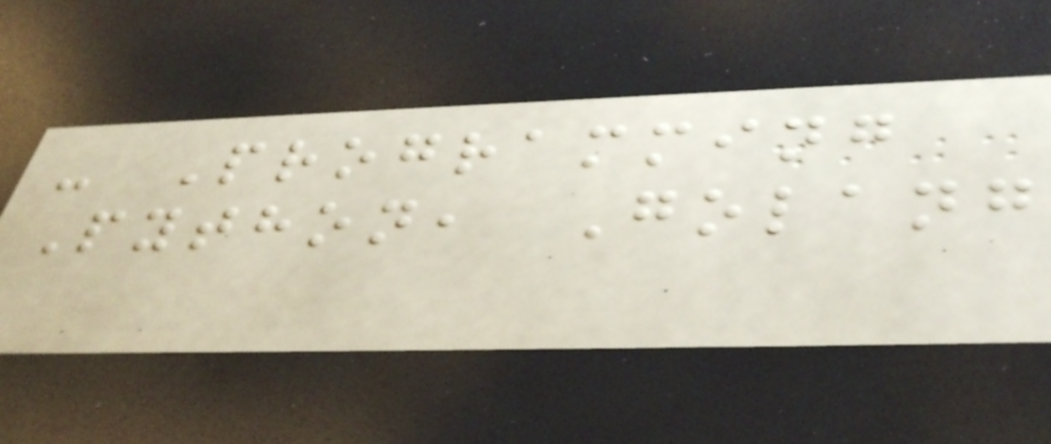- Programming
Python, Golang
